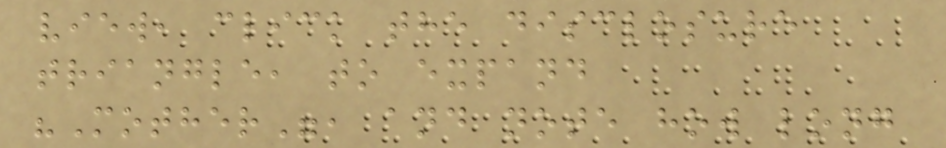view, click the disclosure
triangle, to expand
"Mother", and note how long
